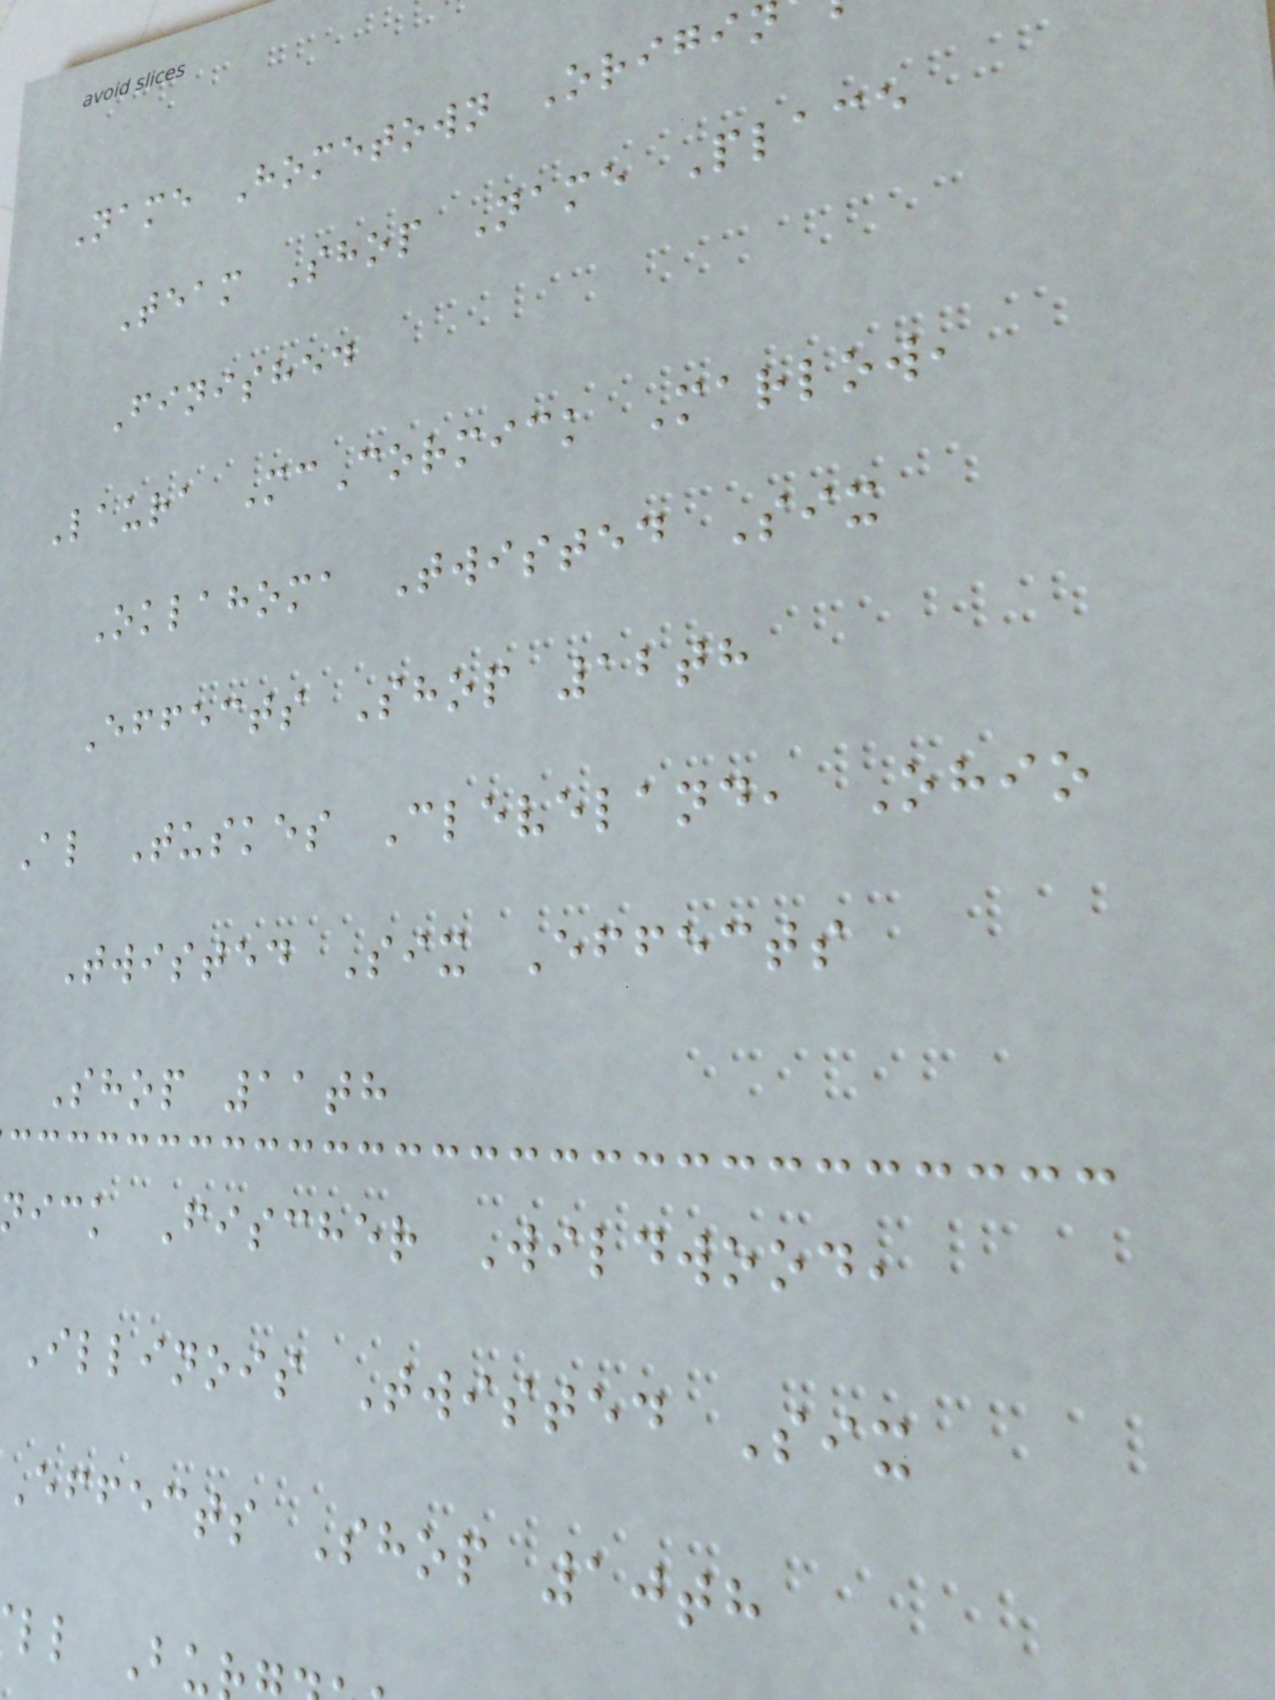Name Hometown Origi
Team Shop Name Place
Finished
Laura McCormick Marlow,
Oklahoma Twisted Six
Effects Shop 12th
Al Tuskes Cleveland, Ohio
Twisted Six Effects
Shop 11th
nick Fischer Wildwood,
Illinois Twisted Six
Effects Shop 10th
